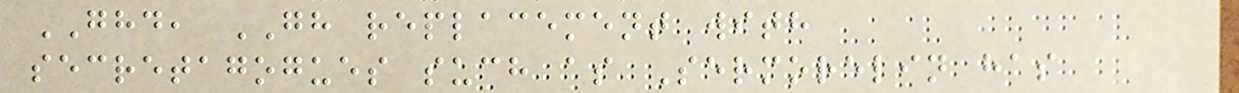GHD, GH replacement with
secretagogues such as Sermorelin has
